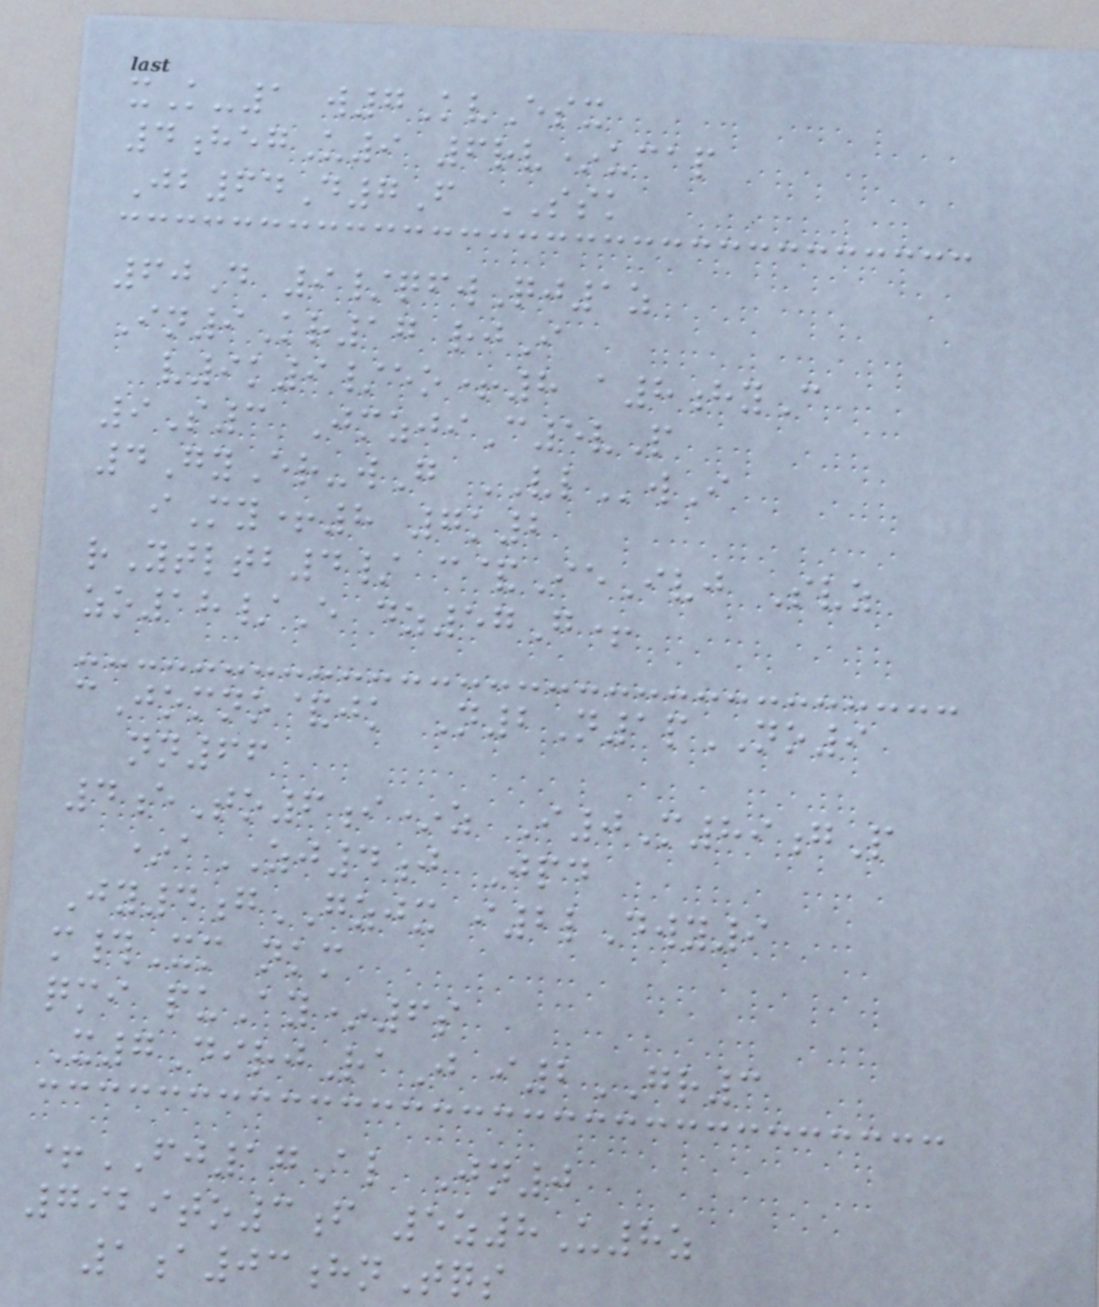xK-1 w7KvEsx
4hegU9 6rv*ucap
Jb64D7F SSK
60D 9/qfwQj1z
In9Kr17 rjI
v9k9/eo+8 a8hyC
9S3 JmzjiC5vP
4GyEr-wG VLwI
iMy+8 7k2
rYtltb4/ c&IeIvj Svz
zo18/E dz57G+
cJomno&jk N2N1pNO9
nn66
4eTo6i*z I0M89gP
*aZJ4j Jpd
Jy4gGZJX i2lDwy9
m#Xm nkm
qmi puAy*6s
X7DirjRaJ i2GR3
+FJ17Al Jn0
7929to3f 5z8U8z
1a03hnTqs
